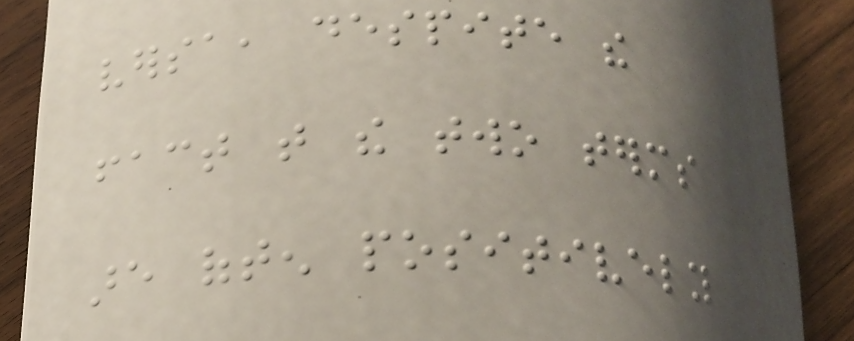versa, despite the
fact that the two terms
are often positively
